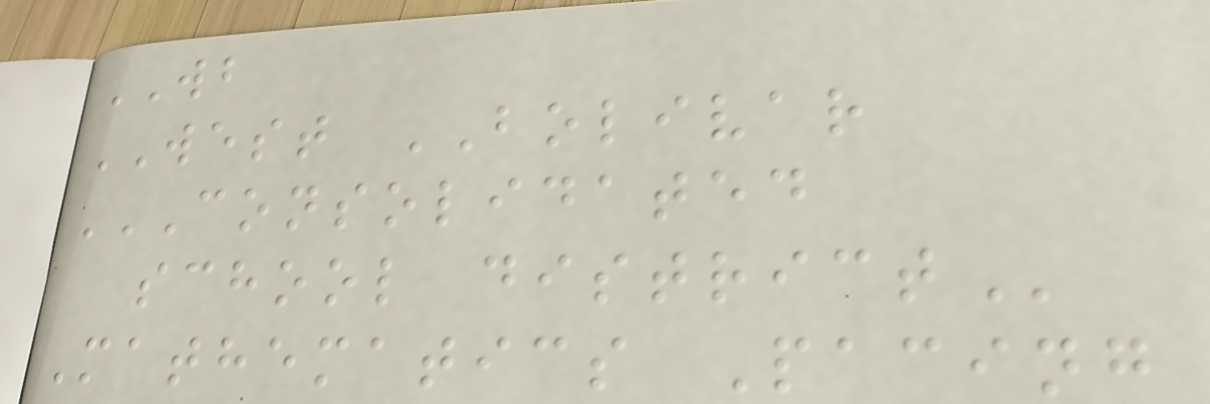WB
WEST BOLIVAR
CONSOLIDATED
SCHOOL DISTRICT
Mathematics Pacing
